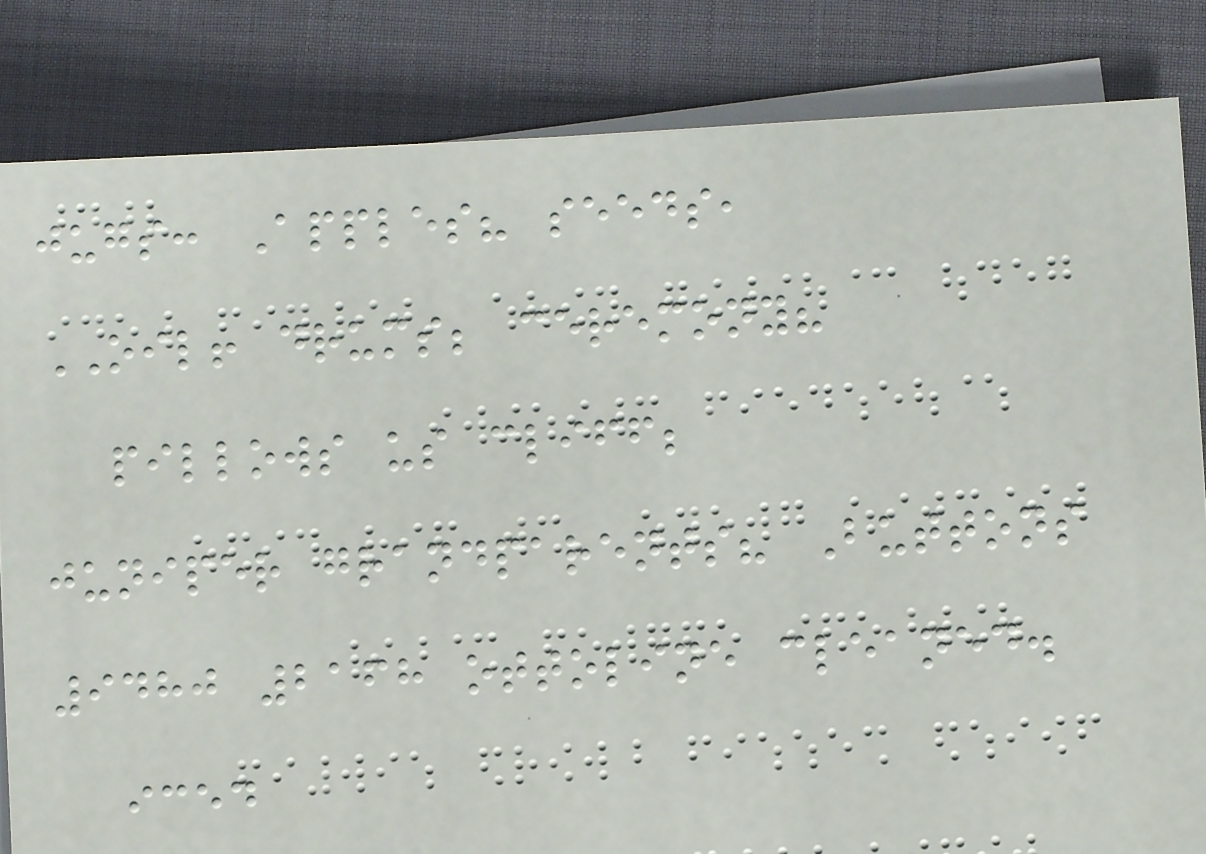jugs: Apples? seeds,
OIL! drums; ceremony?
pillows us cliff;
juniper grandparents? Buttons
9480 2168 ottoline cleaned.
iced
